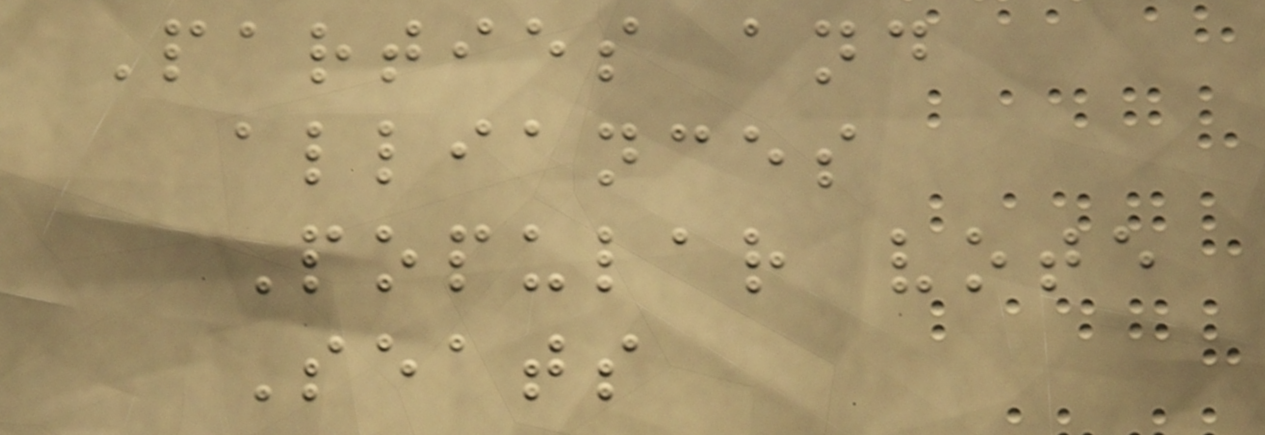Parties and
alliances
Popular vote
Seats
